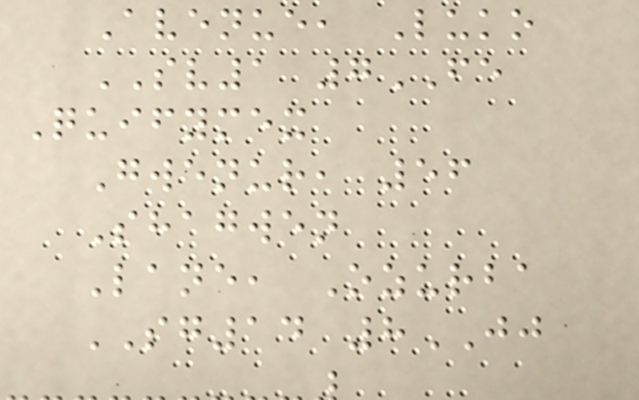Avenue, Luko
SV1 7FE
Quifymex
Gwenur, 56
Shagwen
Lane, Ozurba
SG14 8JJ
